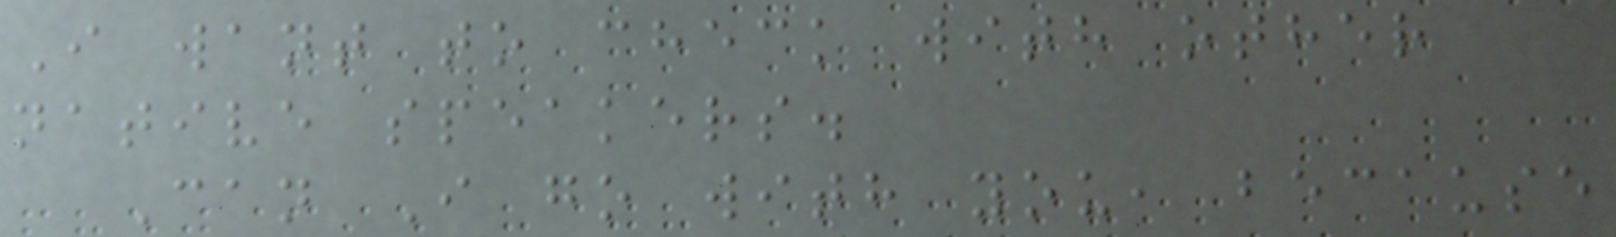I want to check with other
native speakers.
Can I go with you, because
